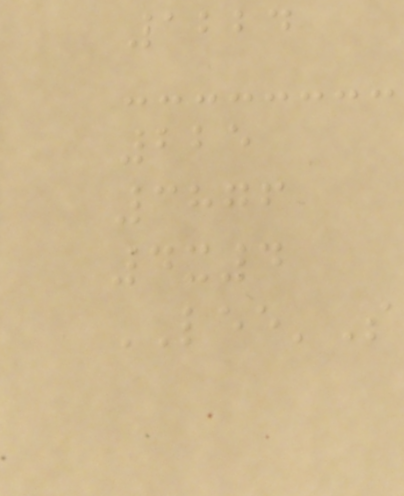1224
225
3876
4x4
LEE'S
